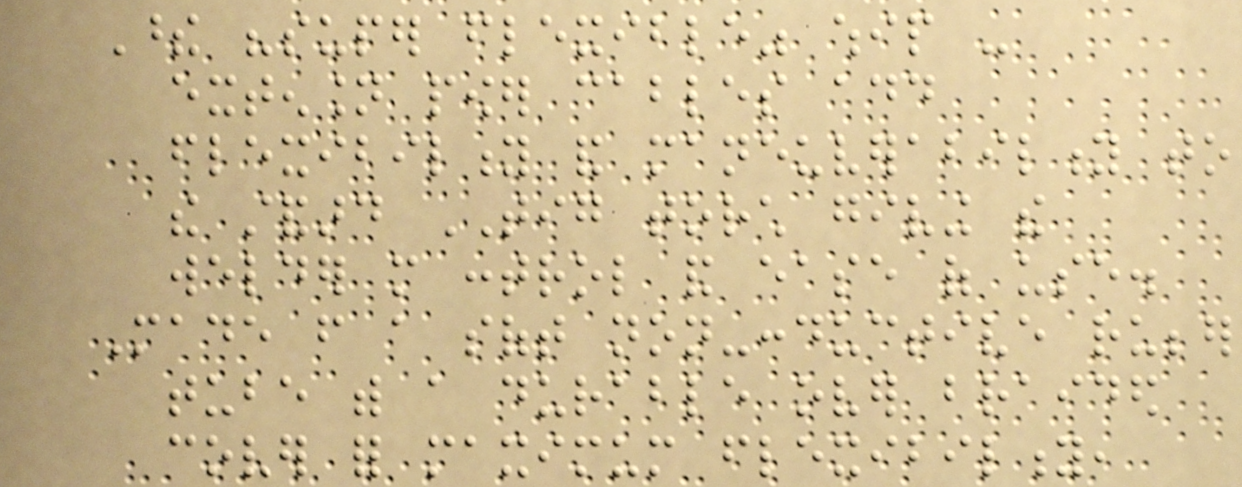These "super flexible" whip -
extension power cables add
flexibility and maneuverability to
the standard TIG torch giving the
welder more control and ease of use.
Made from a soft non-conductive rubber
tube with a durable over braided
cover for maximum flexibility,
